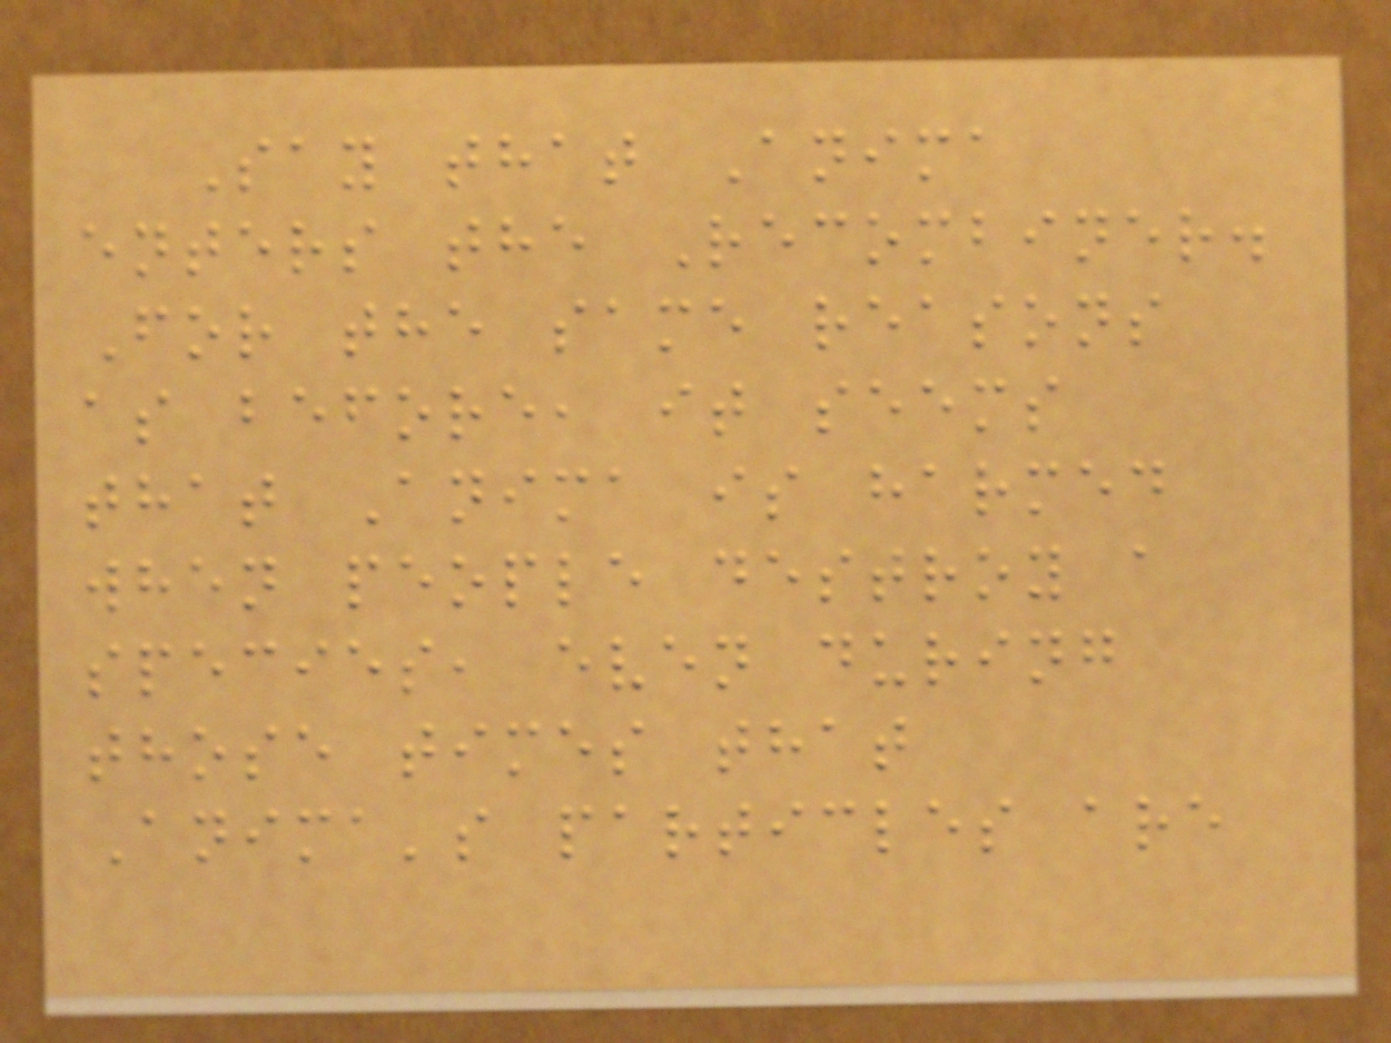Say that Anima
enters the Recombiner.
For the same reasons
as before, it seems
that Anima is harmed
when people destroy a
species, even during
those times that
Anima's particles are
